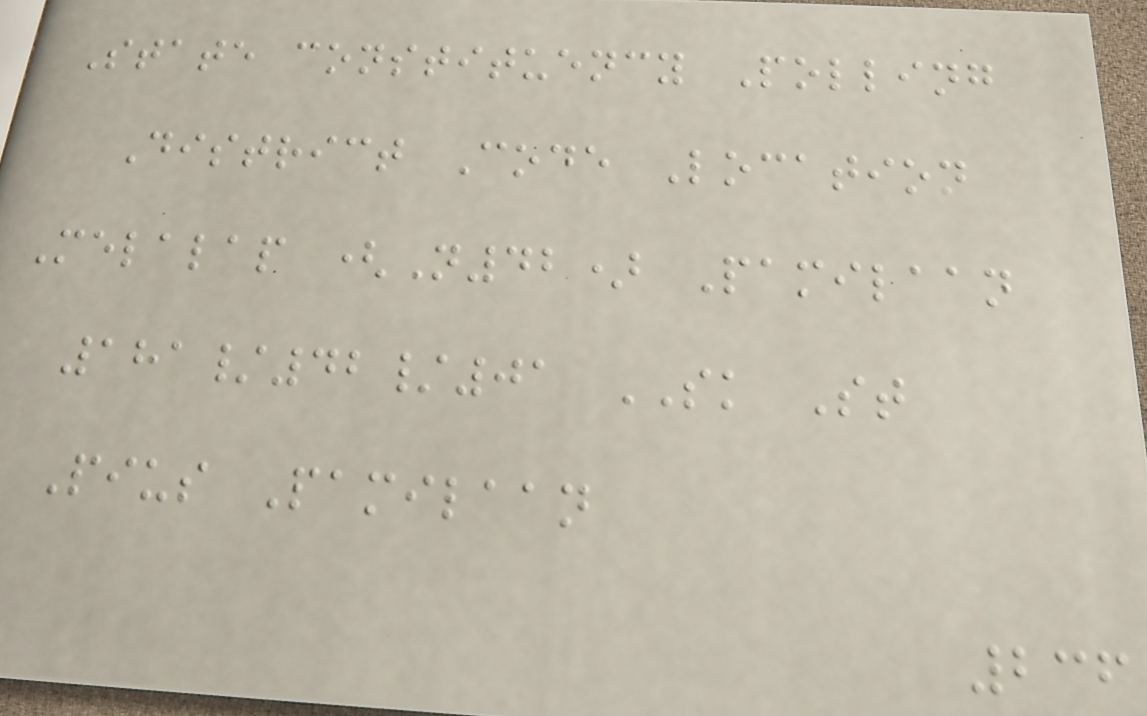State constituency Polling
District Code Location
Melalap (N42) Pamilaan
181/42/01 SK St
Pius Pamilaan
236
